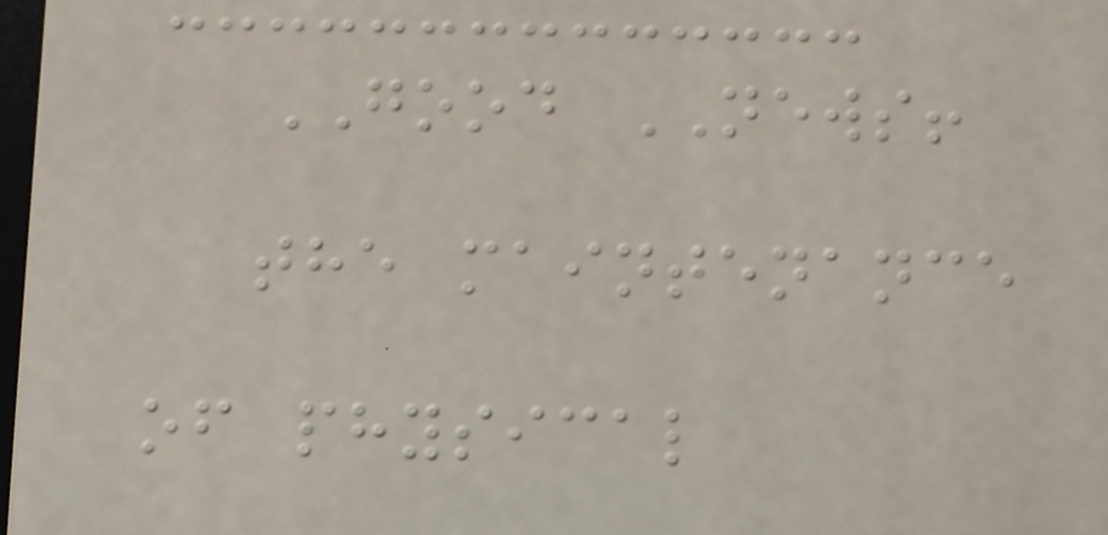GOOD NEWS!
the maintenance
of physical
